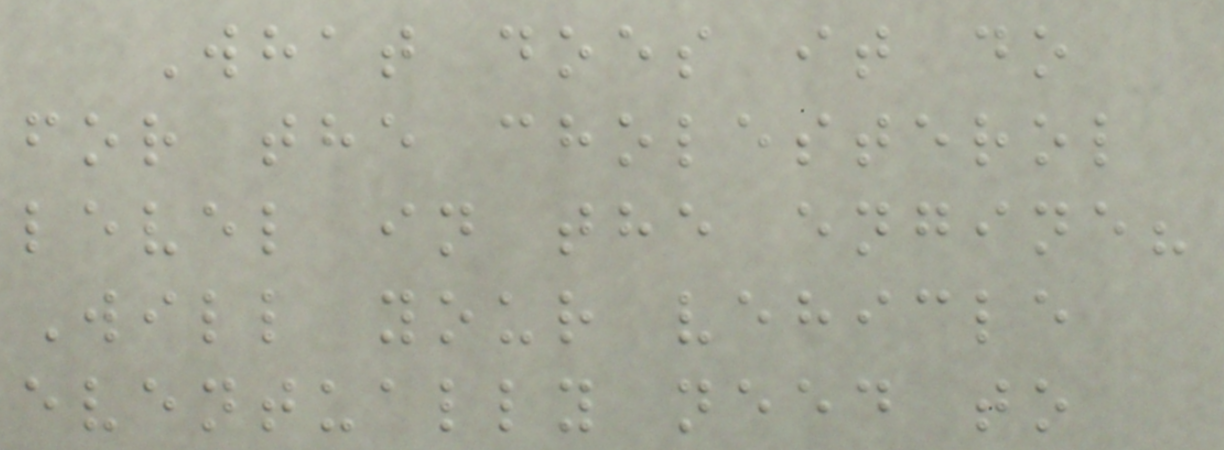What does it do
for the cholesterol
level in the engine?
Will your vehicle
eventually need to
